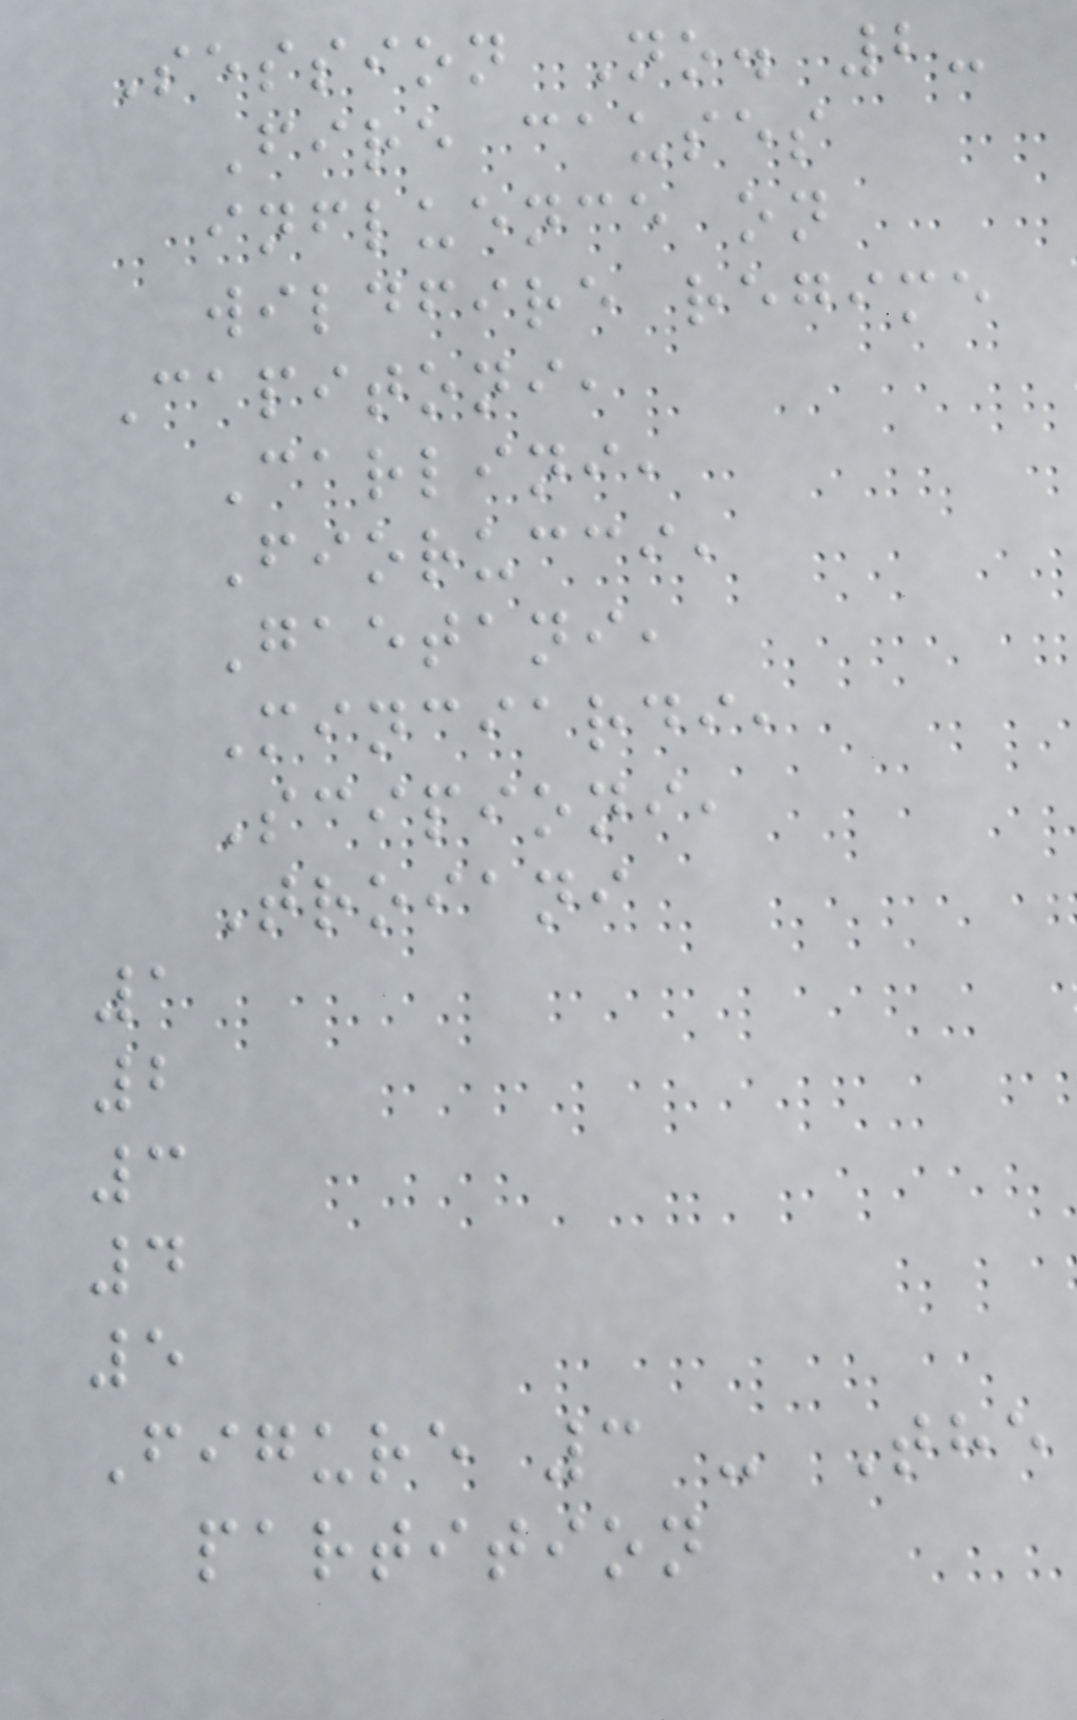Session No. 2-
Fire causes
influence on
wildfire regime
Capitoni,
Carlini,
Fiorucci,
Gaetani,
Minciardi,
Scipioni,
Troiani
1
2
3
4
5
Figure 3 - The
partition
